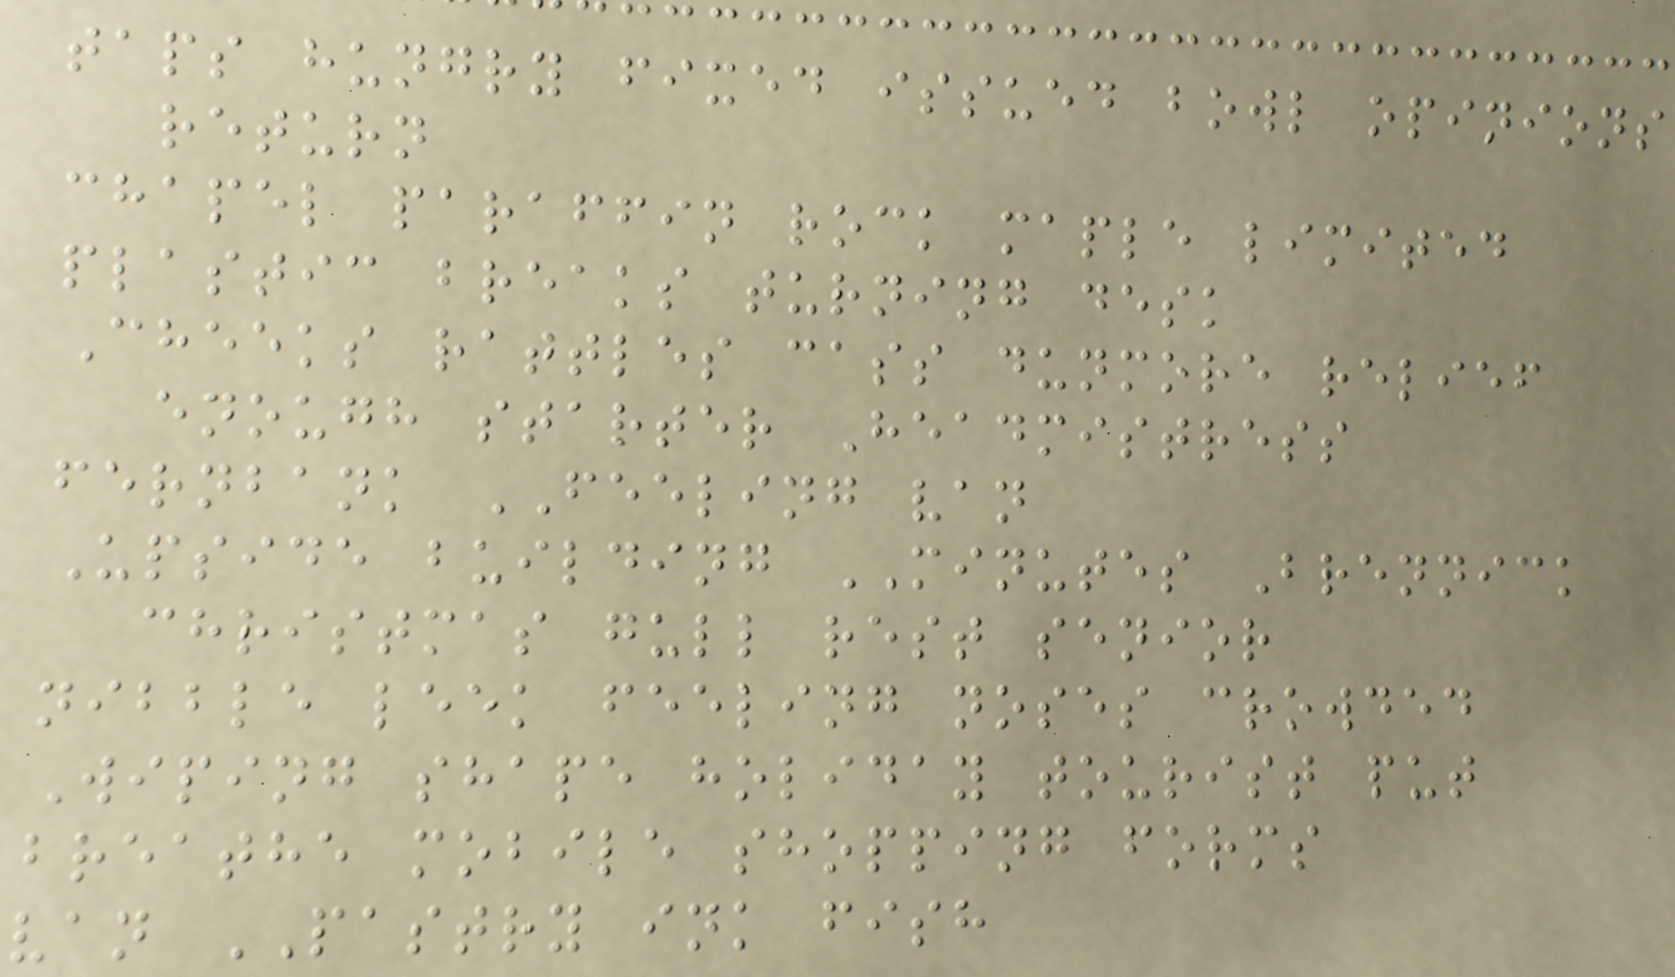taps hungry fixed issued bowl opinions
return
chapel paraffin rock maple limited
plastic breaks turning desk
Cheeks rattles cass dunmore relief
enough starter Headmistress
fernbank FEELING van
Upside building MINUTES Brennick
christmas gull rest senior
nibble leek feeling noses crowded
Wiping shape holiday tourist put
breathe mobile shopping forms
van PASTRY ink fish
